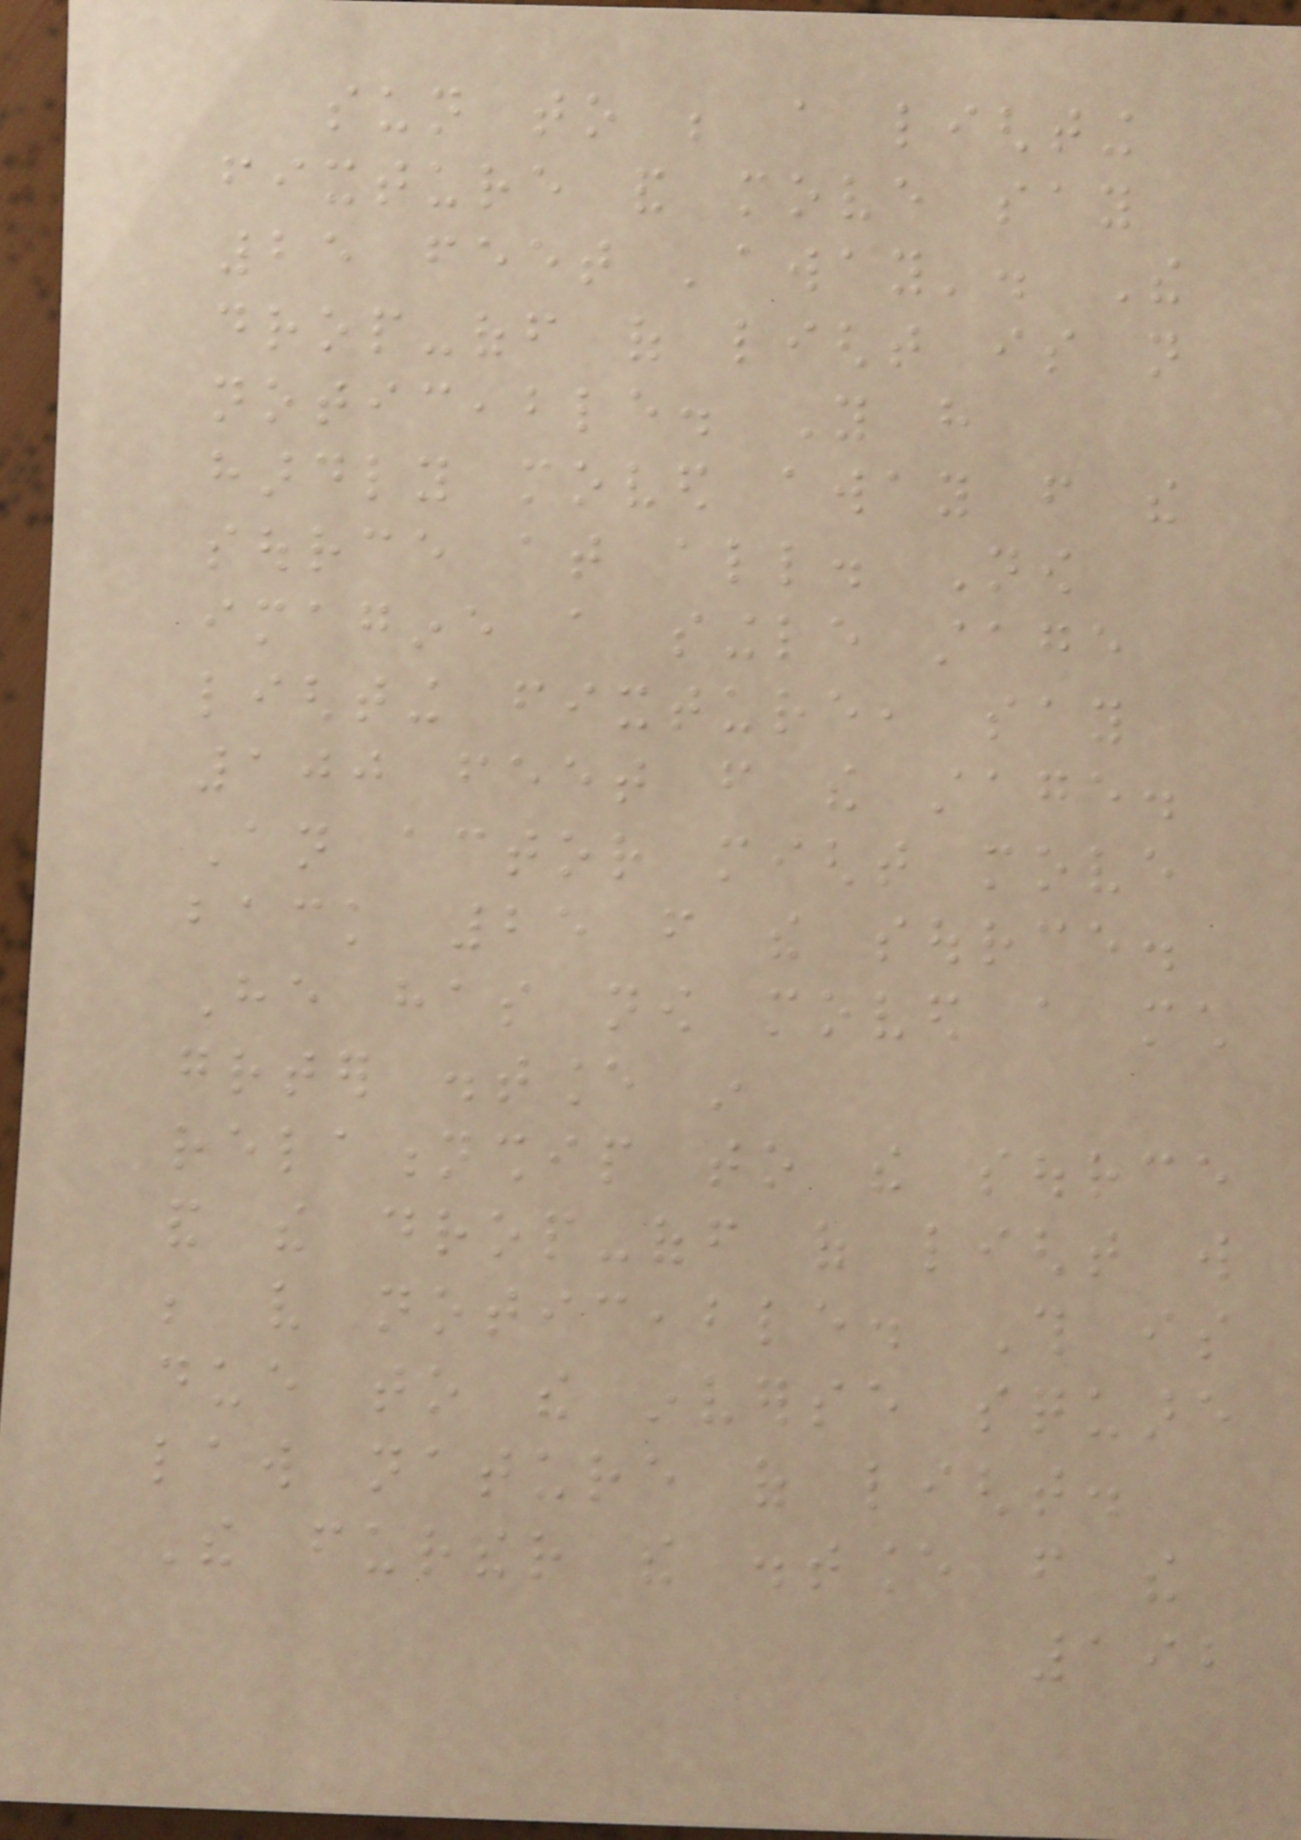sun to be a lighting
fixture and move say
25 feet 'away'. The
drop-off of light is not
noticeable. You have
hardly moved away from the
source at all. Now
imagine a single stage
lighting fixture, say
100 feet from the stage.
An actor might move
back 25 from the source.
He has now moved a much
greater distance in
relationship to the source
and the drop-off of light will
be very noticeable. This is
due to the inverse square
law nature of light.
The further the distance from the
192
